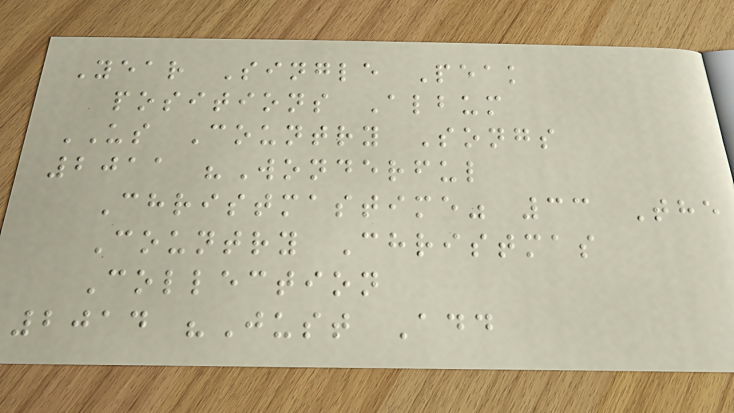Year Single Peak
positions Album
US Country Songs
2011 "Wonderful
Christmastime" 33 The
Country Christmas
Collection
2014 "Just Add
